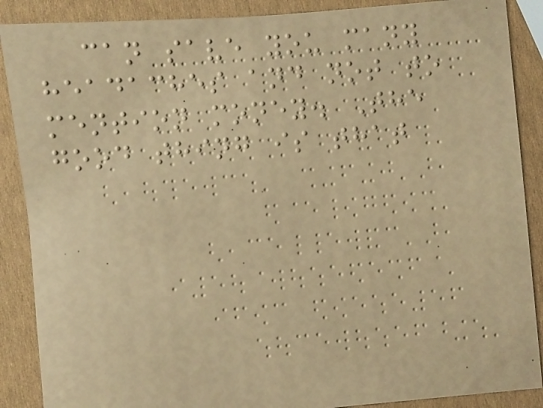can save you many
headaches and not to
mention money. The
good thing is that
